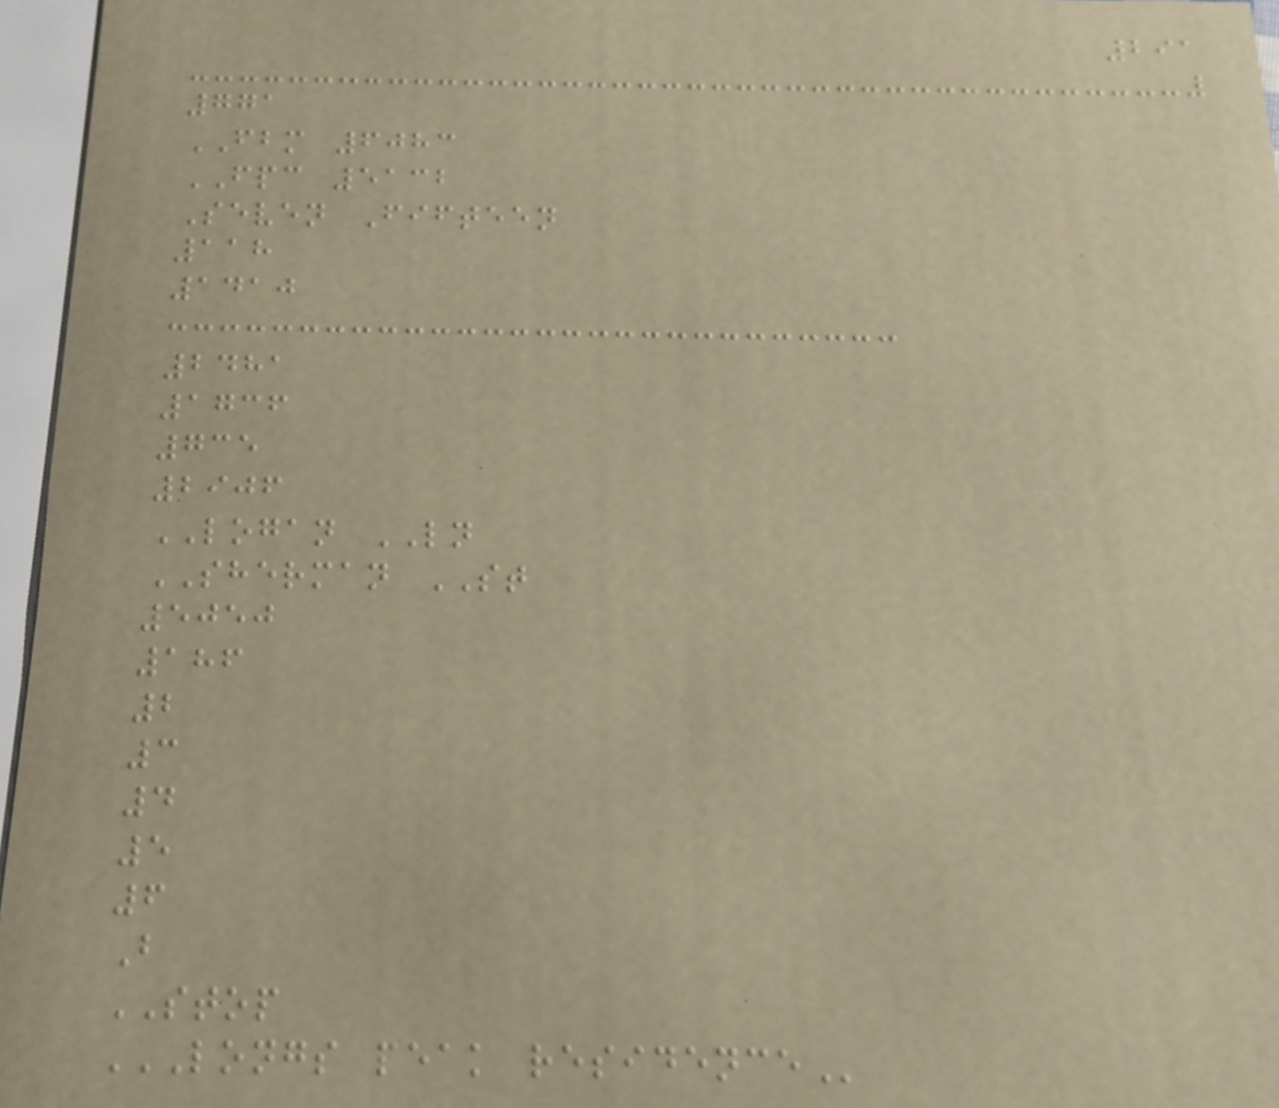291
771
FBM 6083
FPC 5132
Seven Fifteen
118
1410
2481
1736
735
2906
LOGAN LN
SHERMAN ST
5050
186
2
3
4
5
6
B
STOP
LONGS PEAK RESIDENCE
